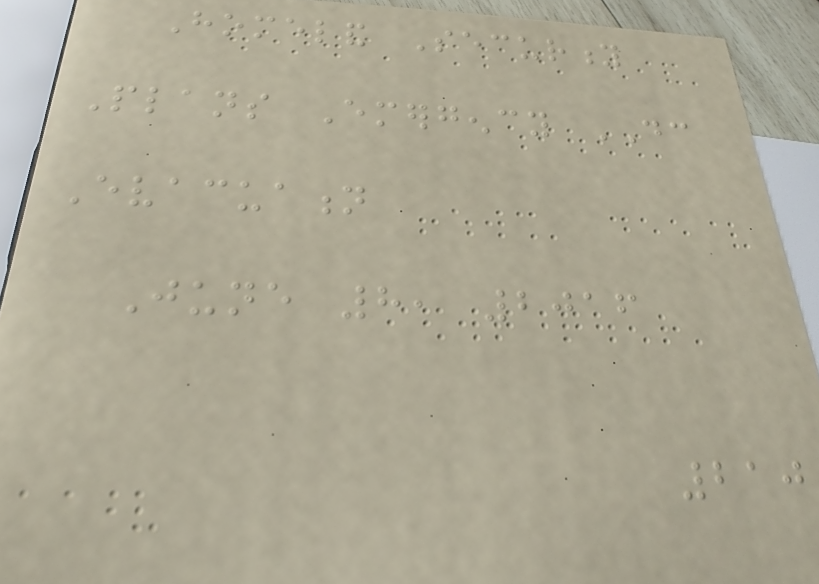Homeland Security
Plans Emergency DC
Evacuation
June 8, 2016
210
